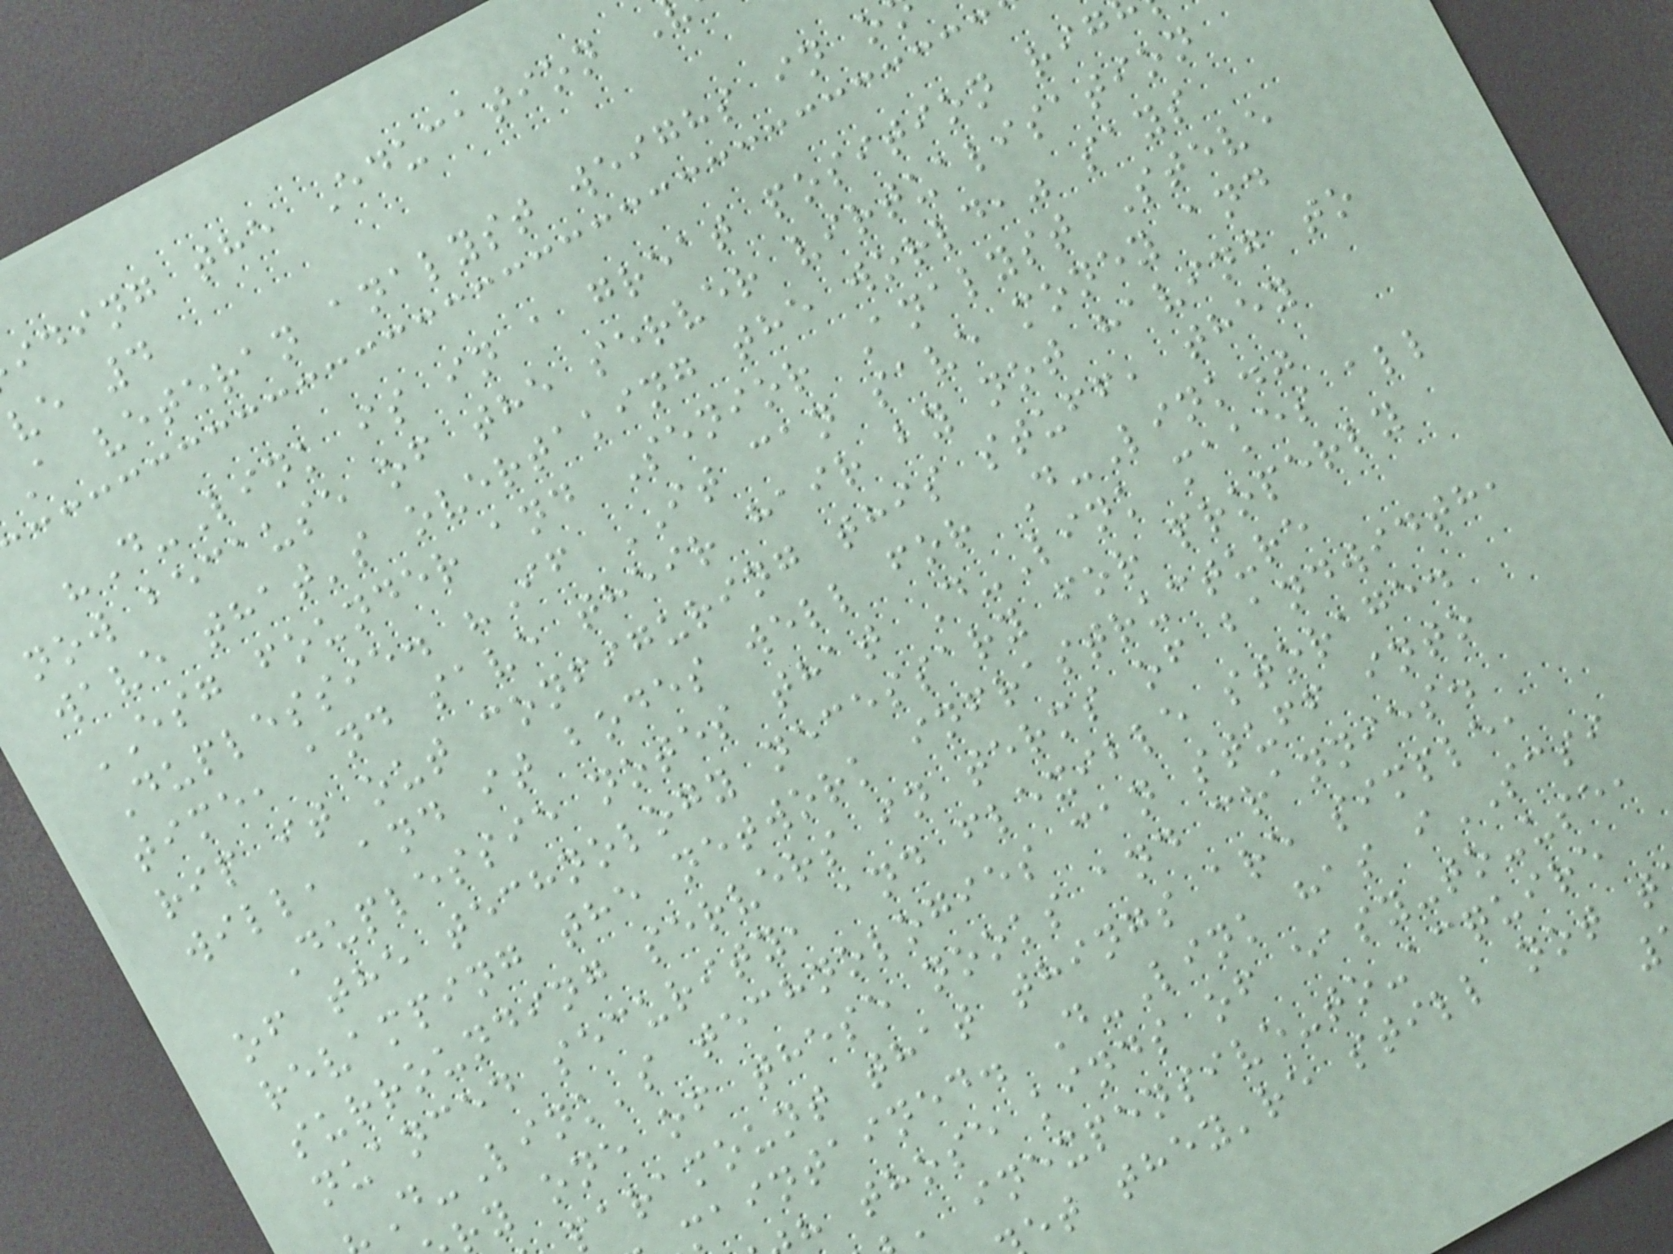iding the Education
ve 4
A veteran analyst weighs in o
"D-Link is in a great position rig
now because of the server virtualisation
wave that's overtaking the world," says
ESG founder and Senior Analyst Steve
Duplessie. "If IT can save money and
time, and save their hair by not having to
rip it out configuring this stuff, they
will, and it bodes well for D-Link."
Duplessie notes that D-Link makes all
of the technology necessary for properly
revamping the network infrastructure
surrounding servers in terms of bandwidth,
nuanced security, and flexible storage.
D-Link's technologies can stuff into
y one of these nooks and crannies.
paramount that things are simple,
maintained. D-Link has iSCSI
h those kinds of easy-to-use,
, inexpensive-to-acquire
et they're still not t
